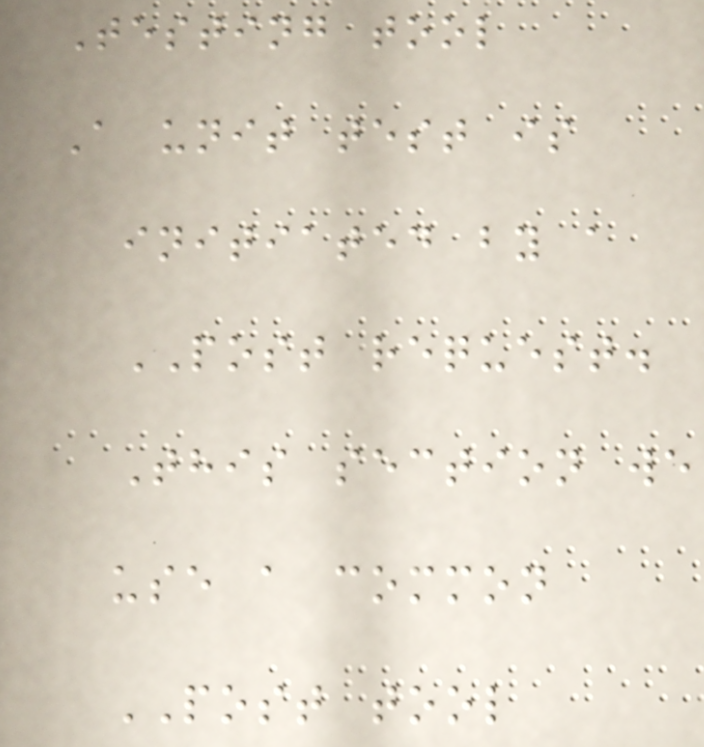Testing tool
A unit test is
initiated by a
POST request.
This section we
use a common
POST tool
